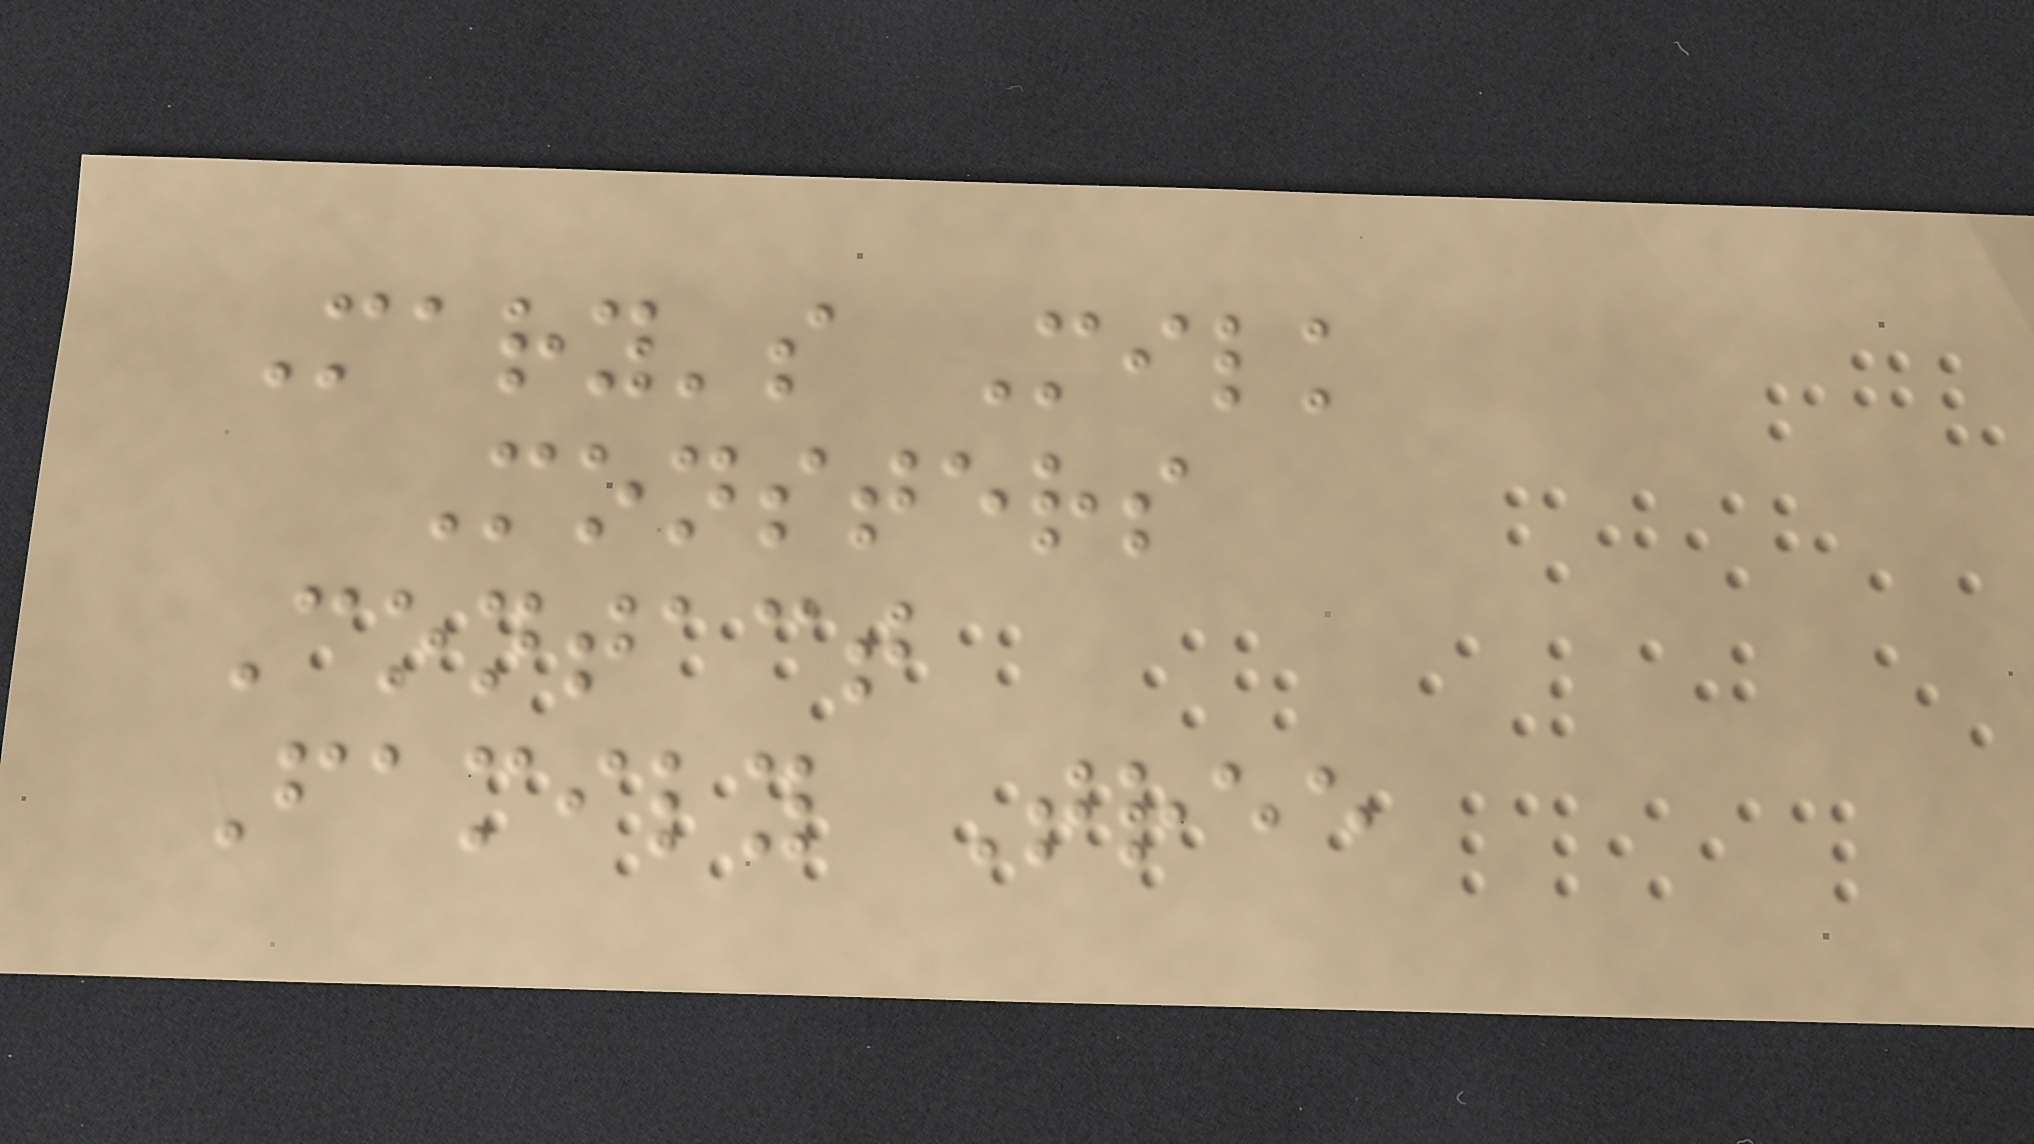Mary's Milk
Monsters
Contact
Family Tree
